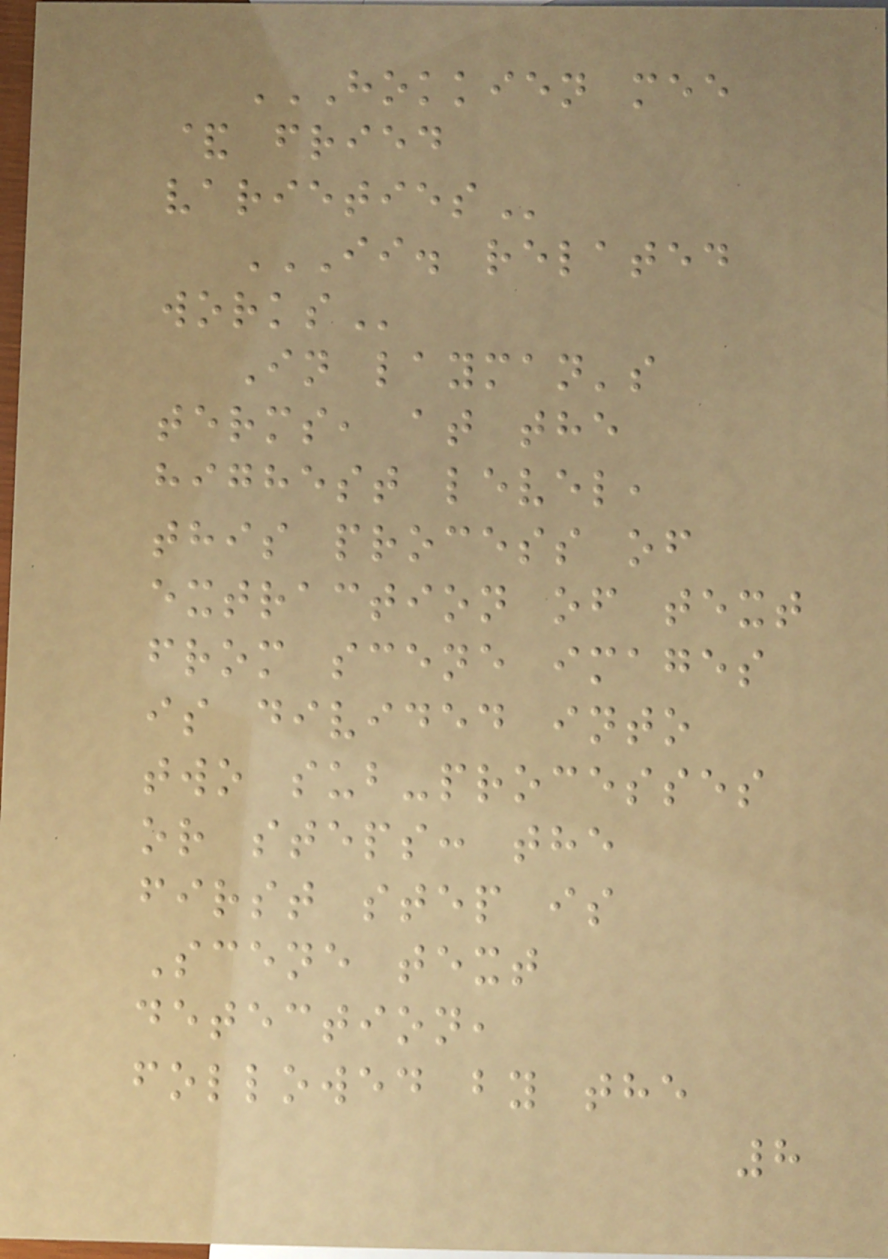HOKKIEN MEE
& FRIED
VARIETIES
II. RELATED
WORKS
In layman's
terms, at the
highest level,
this process of
extraction of text
from scene images
is divided into
two sub-processes
or steps: the
first step is
Scene text
detection,
followed by the
8
